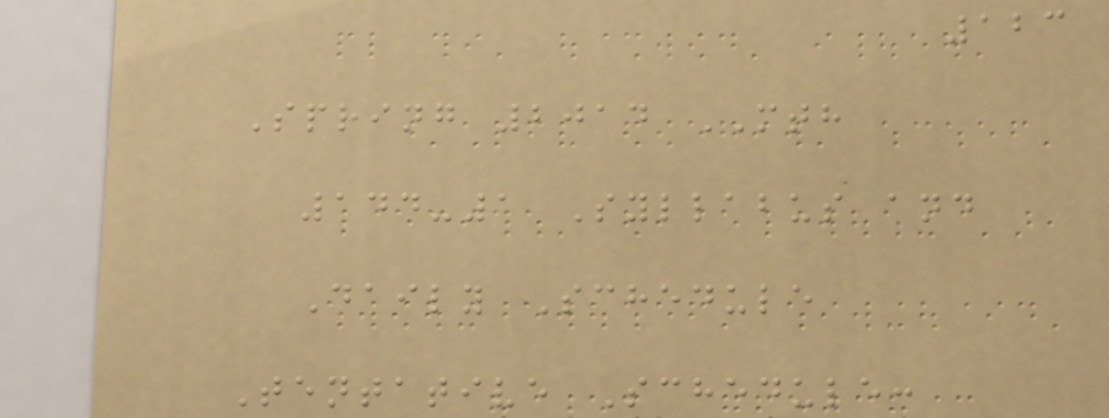123
Spring 2014 MTH
144-1 Syllabus and
Daily Schedule
Tentative Schedule:
